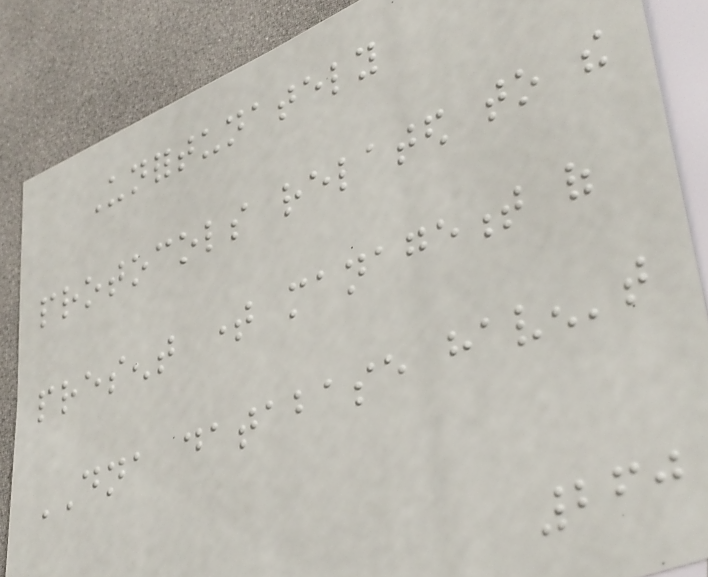Unfortunately
protocols related to the
present time management of
DNA database haven't
260
